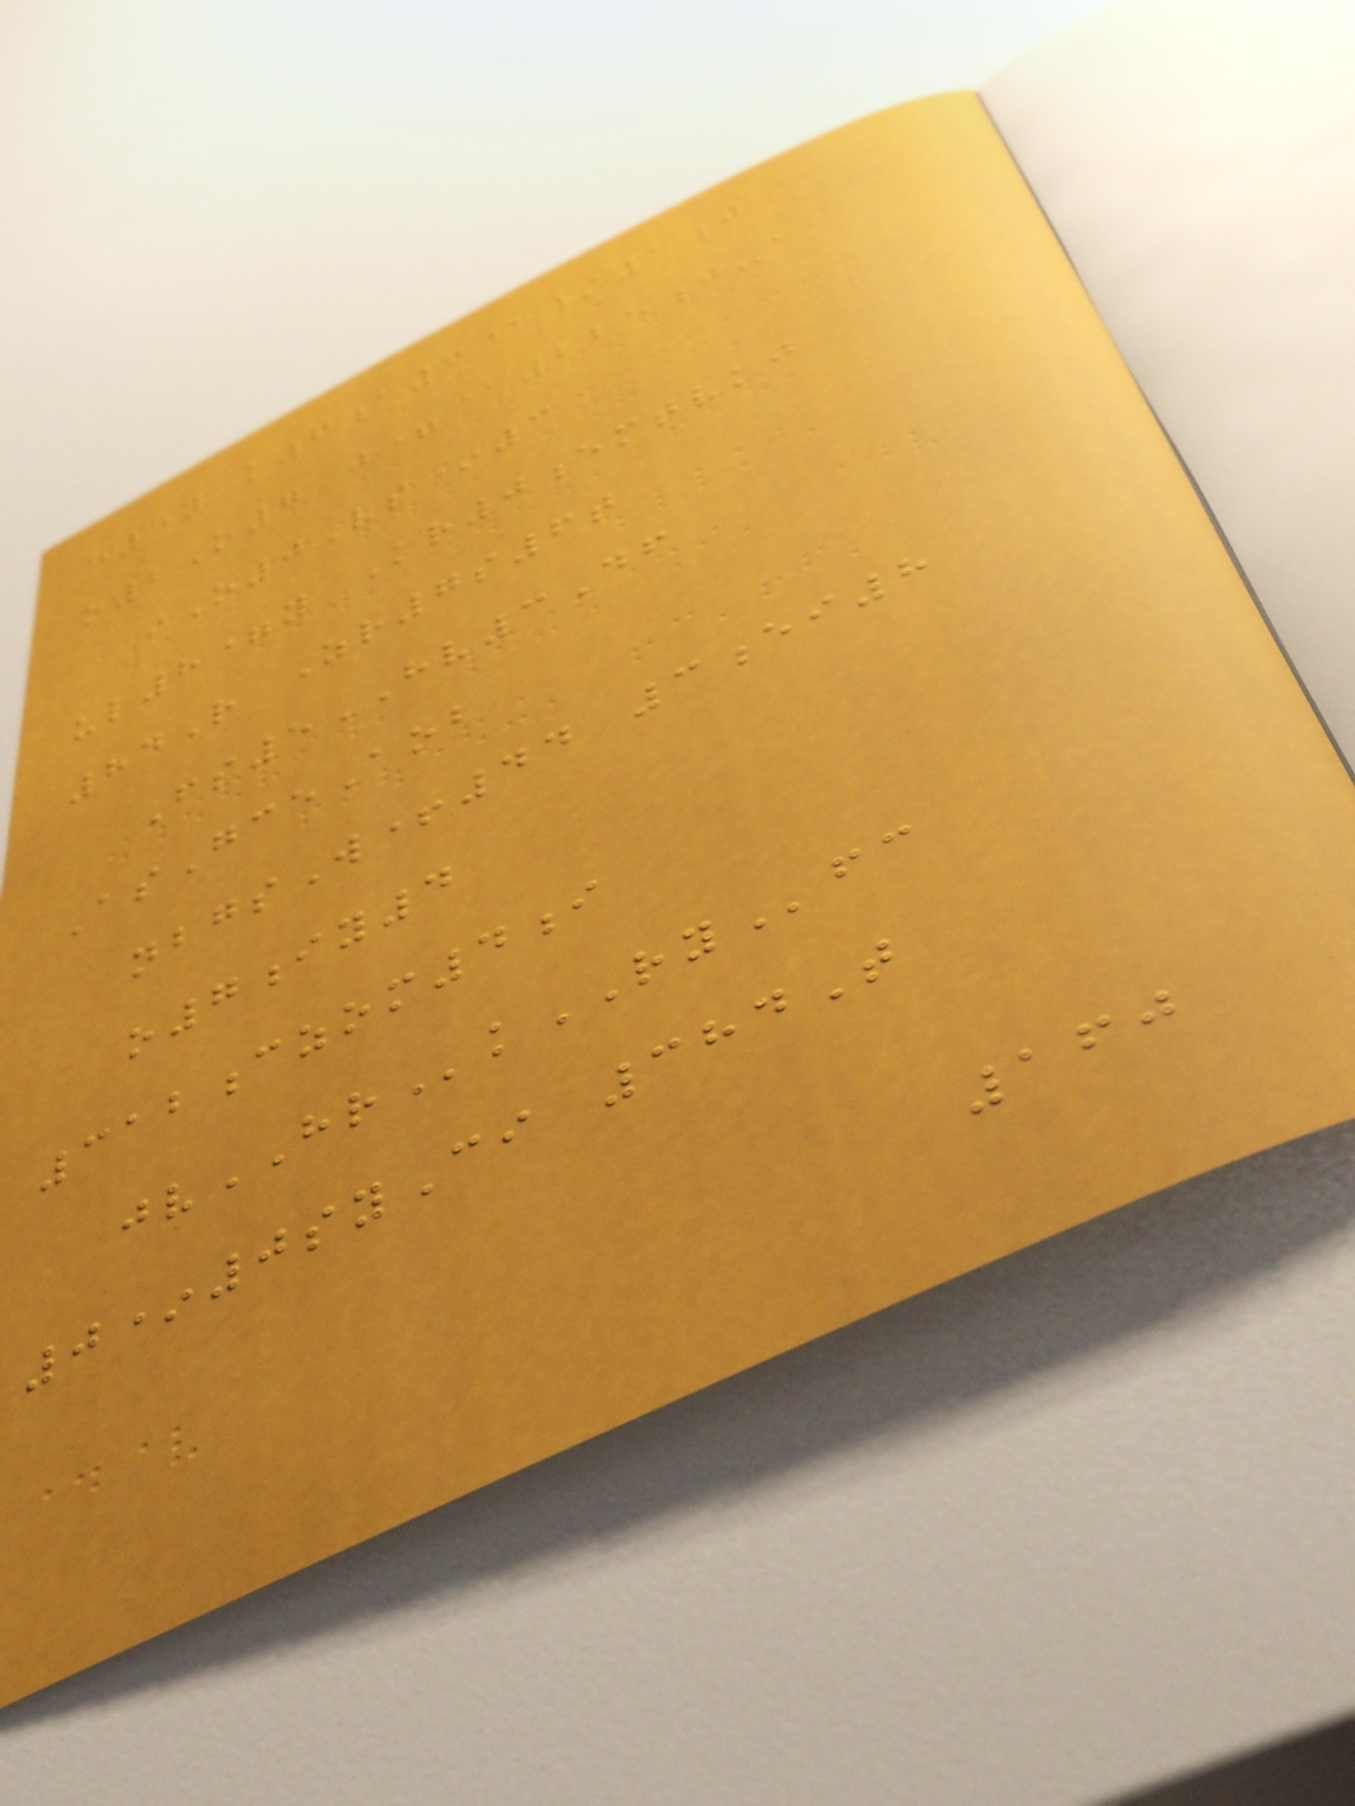h5y k6a6@/1j
o2O7 j=@225j-a
iO0Vs*3
ul8=y Kr0emtvkj
84R Zr7s6t
Fs5HV3Df
AsGceAob
nbgsW+44 3ei8
o7iy4
312czom4i
jvHRkRYfc
0*0syCi 384T
160
